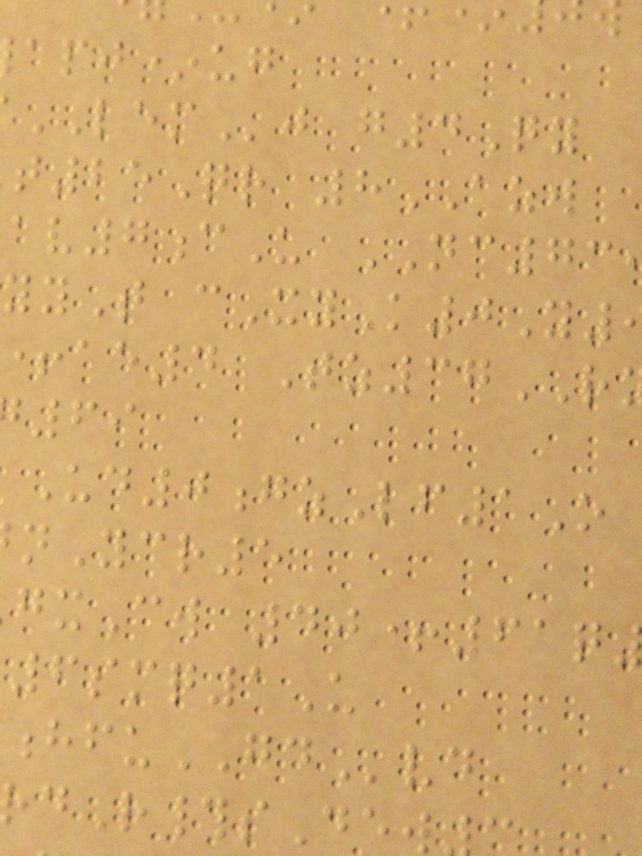apj*ug
LEMj g4Qy
25Qr 8AZW
7cU NC73
yyT cXyK0Y
ae4 Tz37
Ud0gzLf1O
nYcr5
xCw 40+61q
6smq1U
hfuGDvd
